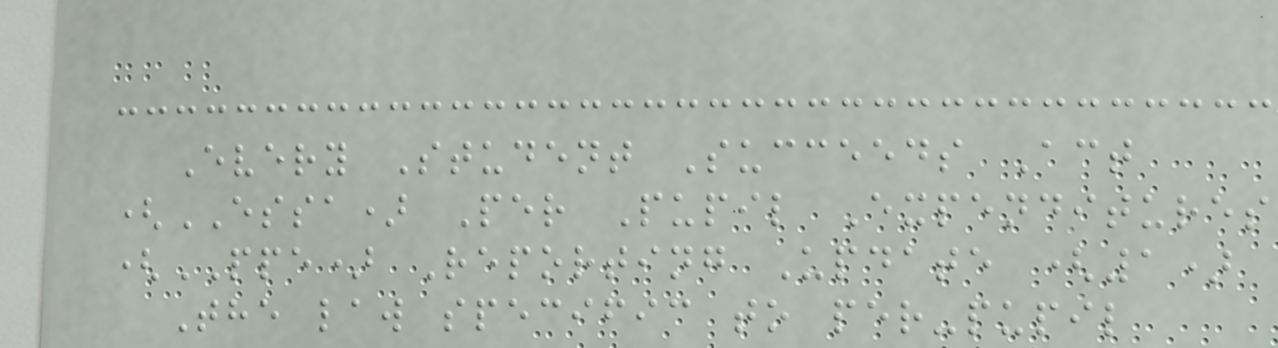Every Student Succeeds Act
(ESSA) Per Pupil Expenditures
(PPE) Reporting Update (1)
The law specific to per-pupil
